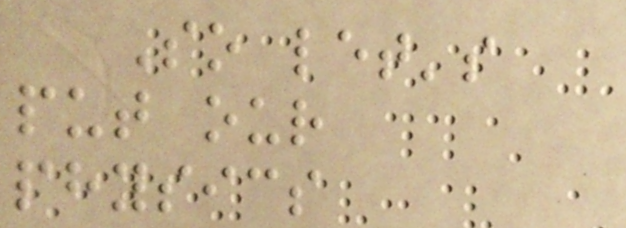So let's
put our
physics
